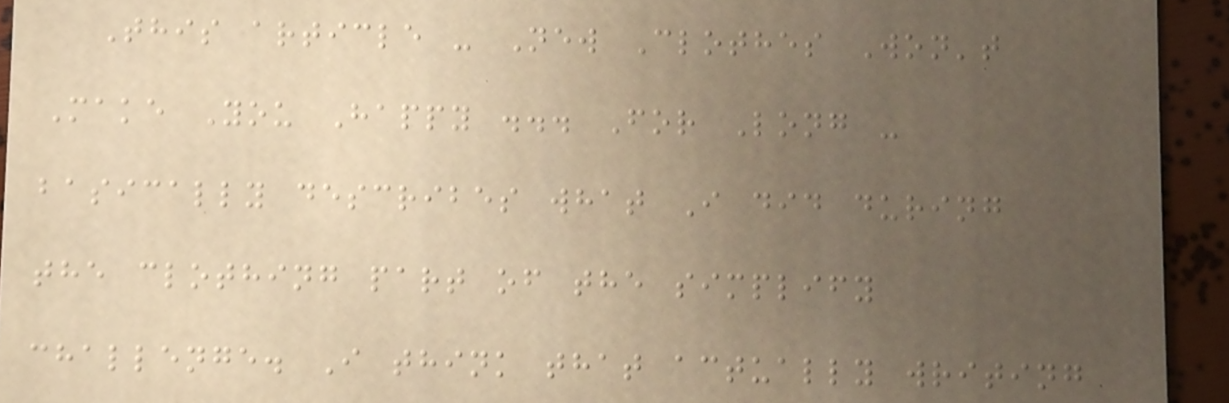This article - New Clothes Won't
Make You Happy ... For Long -
basically describes what I did during
the clothing part of the simplify
challenge. I think that actually writing
